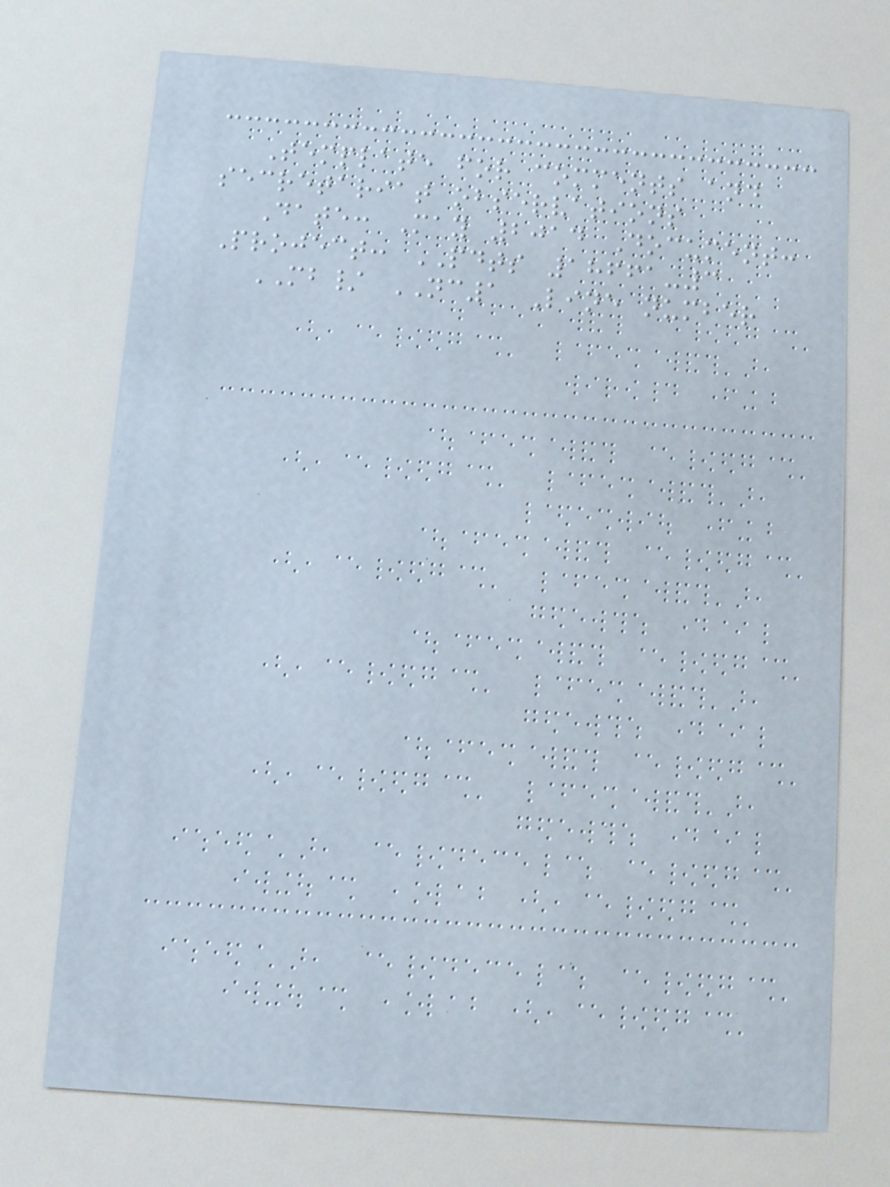Template for comments and
secretariat observations
Date: May 2014 Document:
Project: PDTS 18661-3
MB/ NC1 Line number
